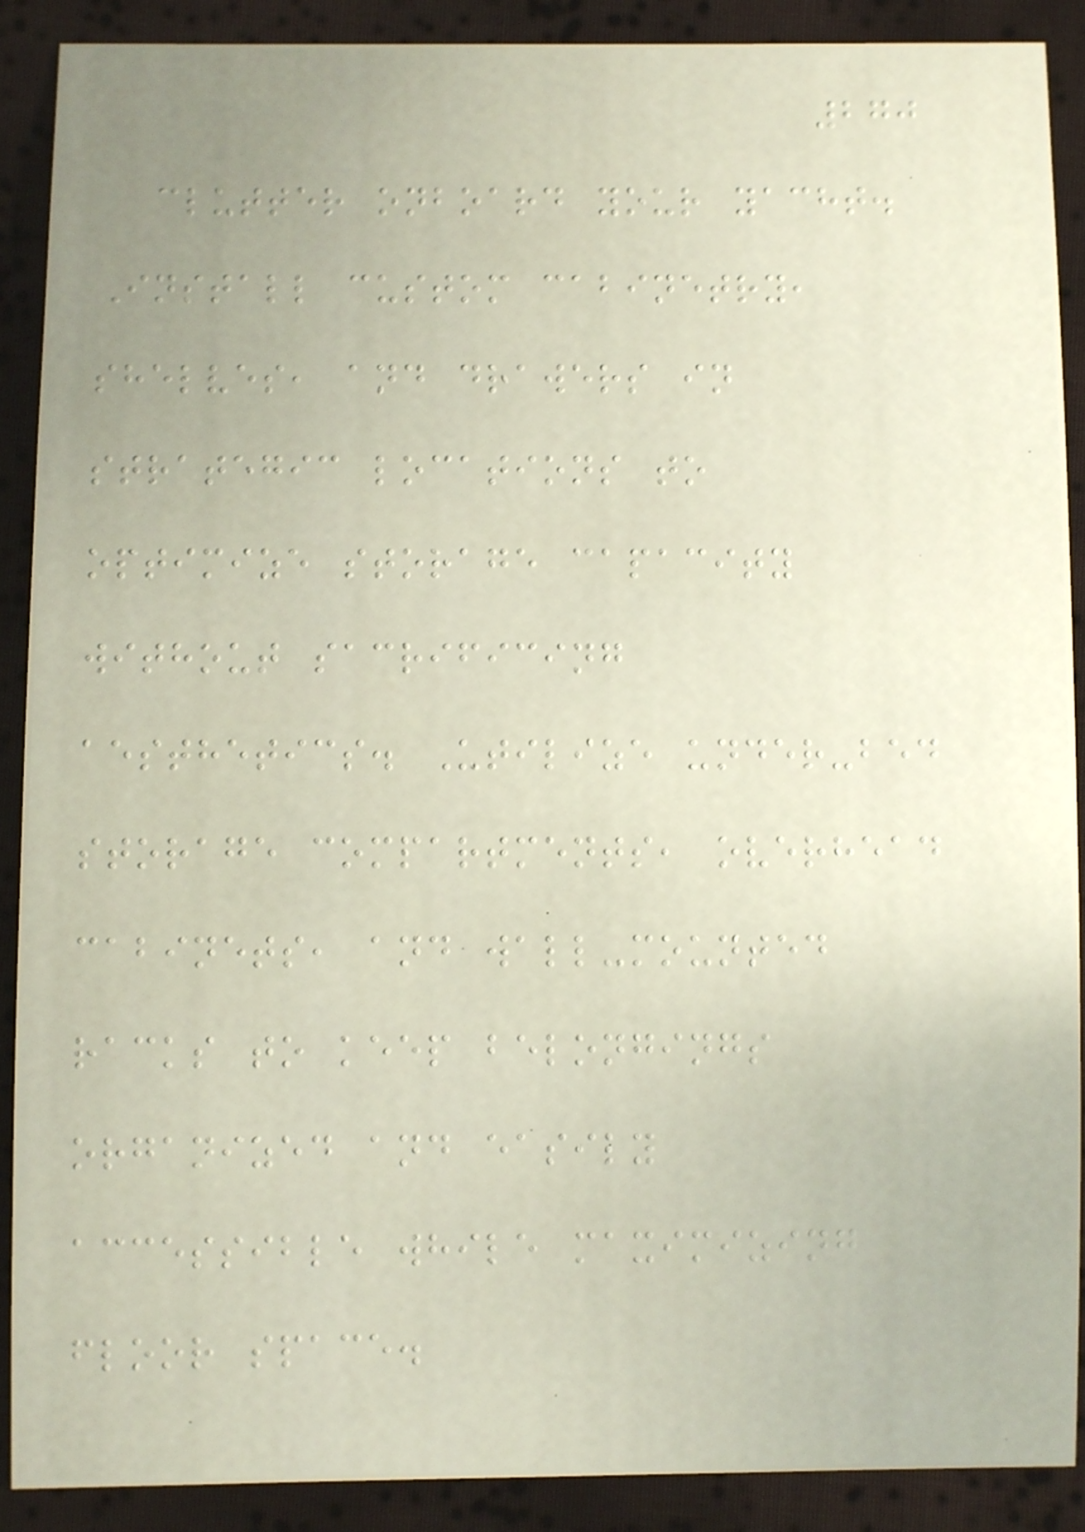270
clutter onboard your yacht.
Install custom cabinetry,
shelves, and drawers in
strategic locations to
optimize storage capacity
without sacrificing
aesthetics. Utilize under-bed
storage compartments, overhead
cabinets, and wall-mounted
racks to keep belongings
organized and easily
accessible while maximizing
floor space.
